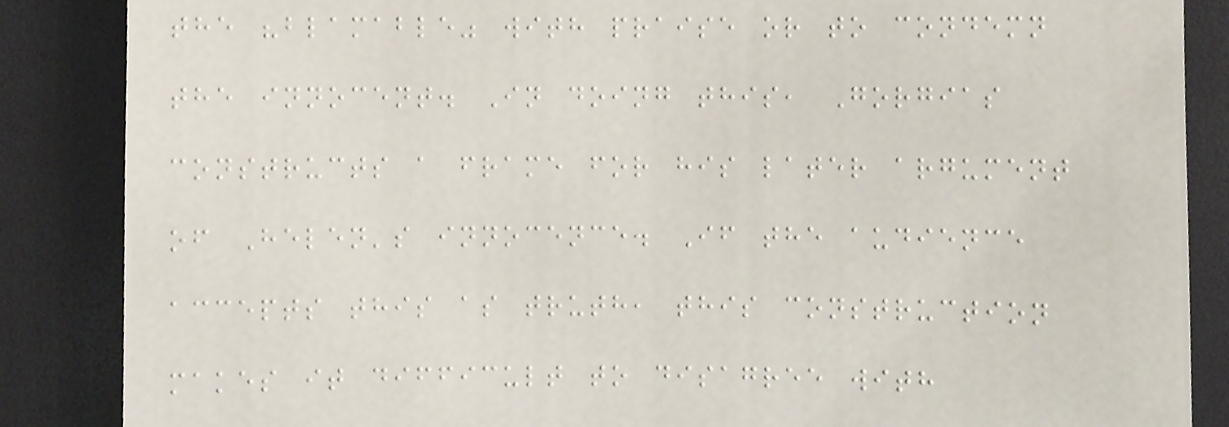the "blamable" with praise or to condemn
the innocent. In doing this, Gorgias
constructs a frame for his later argument
of Helen's innocence. If the audience
accepts this as truth, this construction
makes it difficult to disagree with
